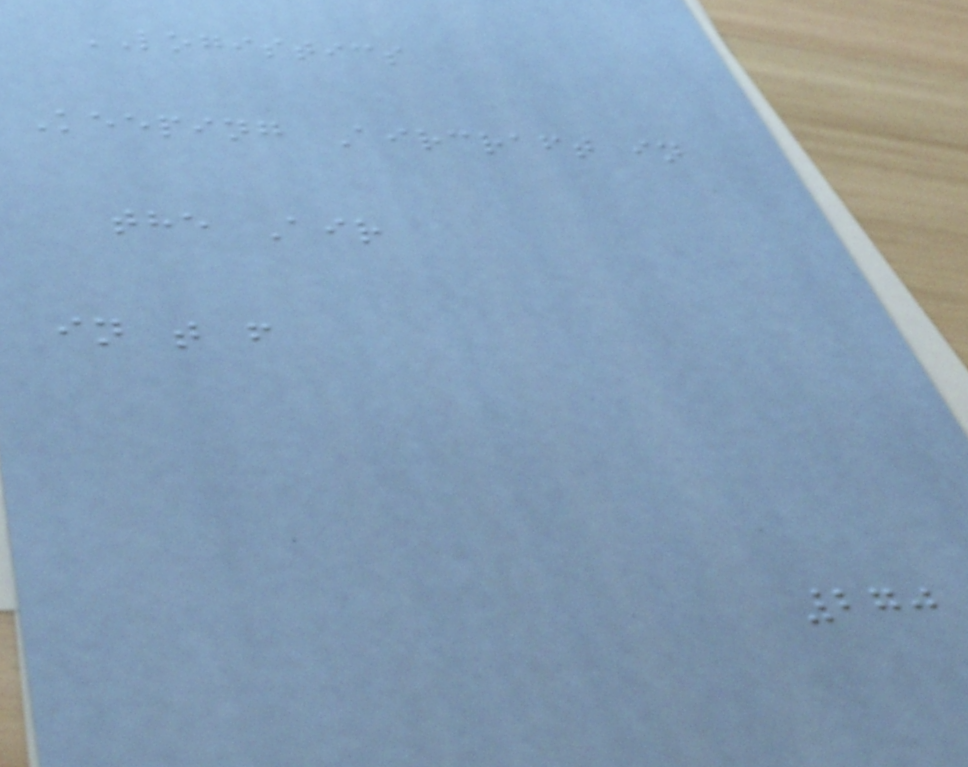LOGISTICS
Keeping Aircraft in
the Air
in t f
270
